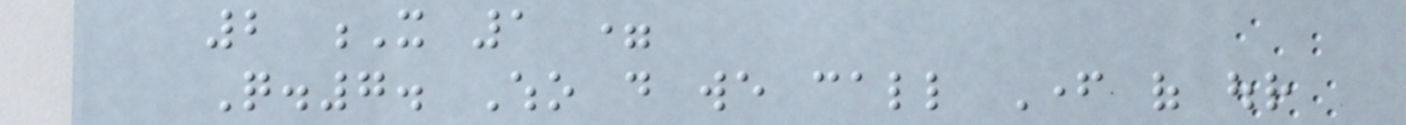2 X 1 =
Q.7. Who do we call Father of our
